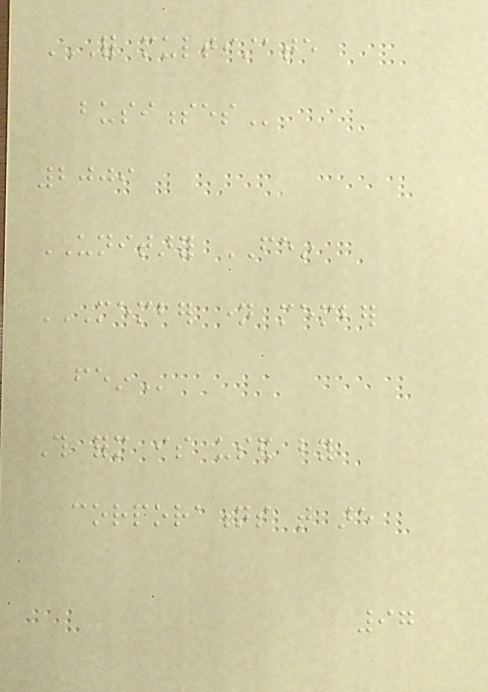FOR MULTISTATE
BUSINESSES
2009
UNITARY FEIN
MEMBER NAME MEMBER
FEIN
This form is used by
corporations that are
97
